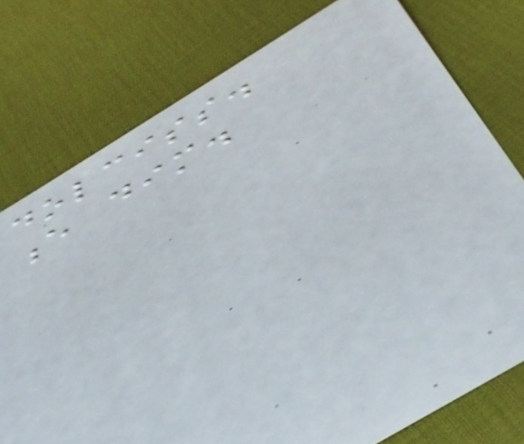dolciss.
e dim.
